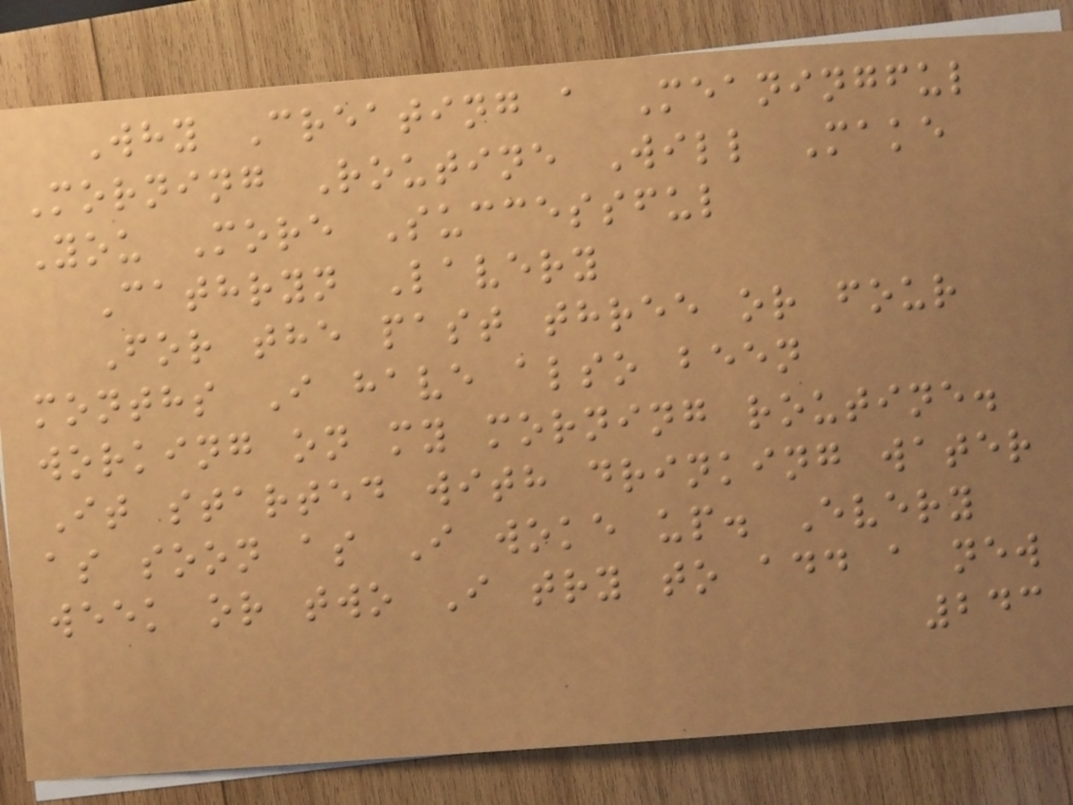Why Creating a Meaningful
Morning Routine Will Make
You More Successful
Cathryn Lavery
For the past three or four
months I have also been
working on my morning routine.
It started with drinking water
as soon as I woke up. Every
week or two I try to add a new
243
